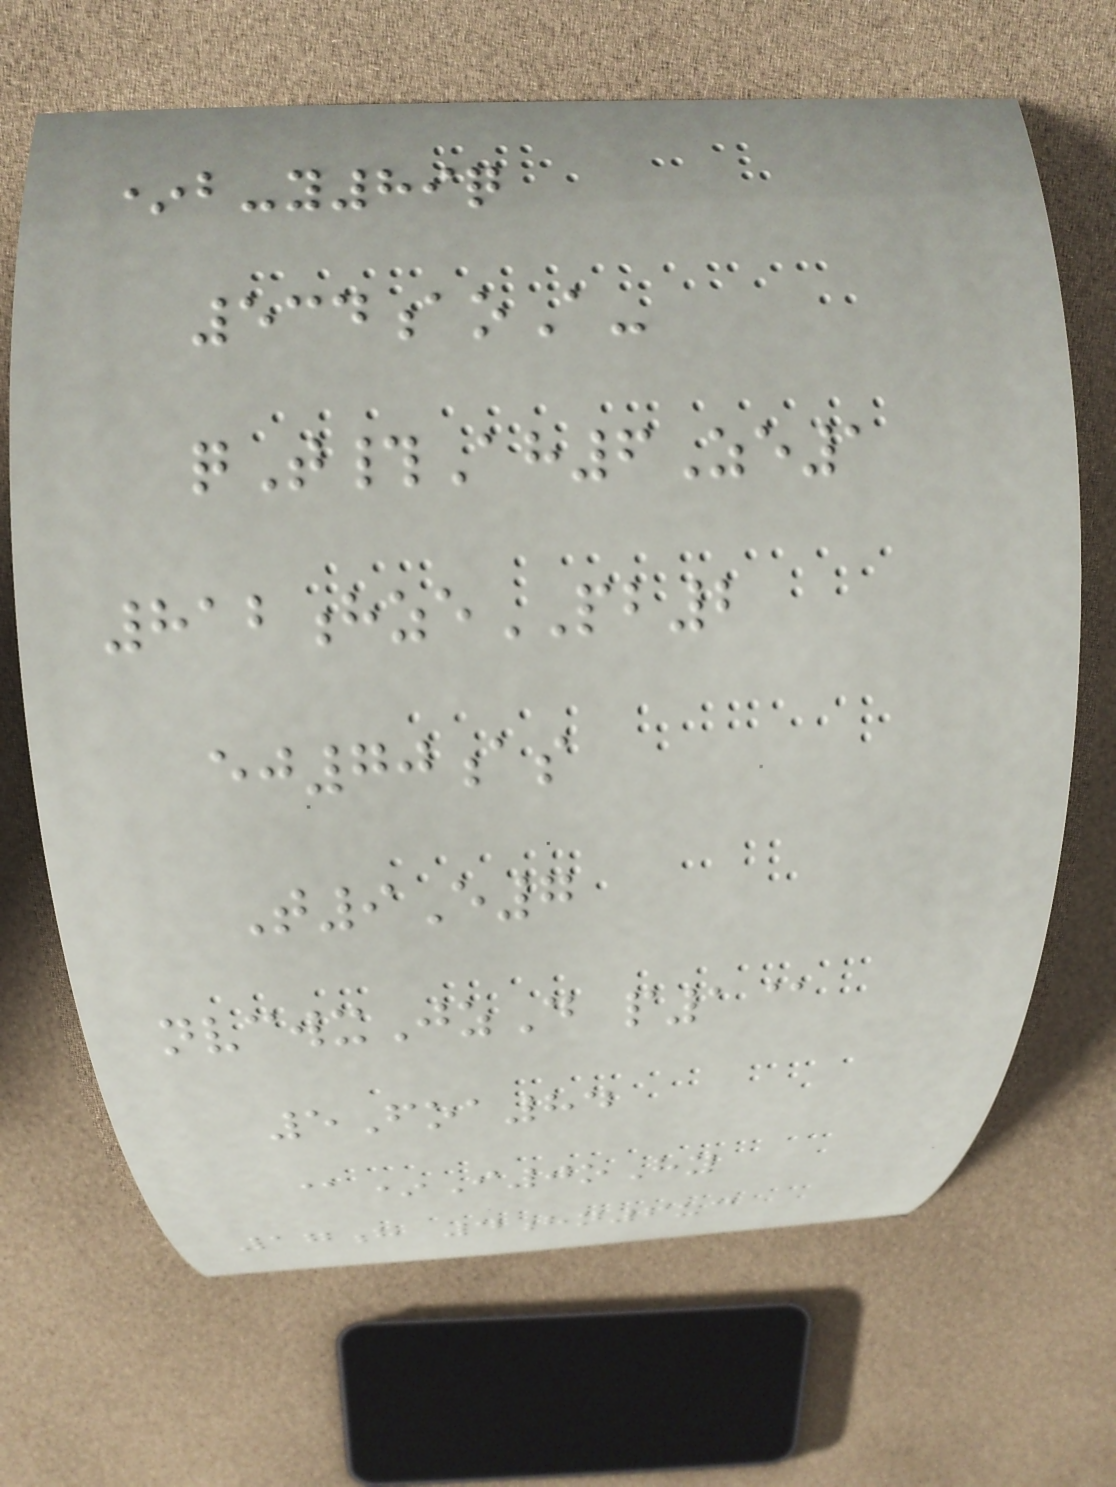*b-y89q
534aoA-
qT#Ah6Ze1
812hzePB2
ej70as
T9E7
nvcwxJzD p1@
5Foa84
@*I0oHy
17h 4hn6uc
